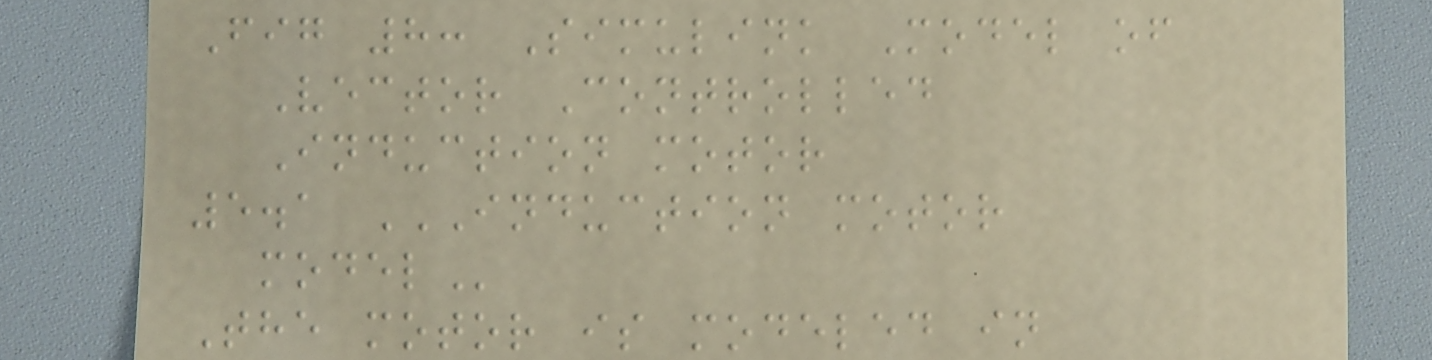Fig 8: Simulink Model of
Vector Controlled
Induction motor
5.1 INDUCTION MOTOR
MODEL
The motor is modeled in
